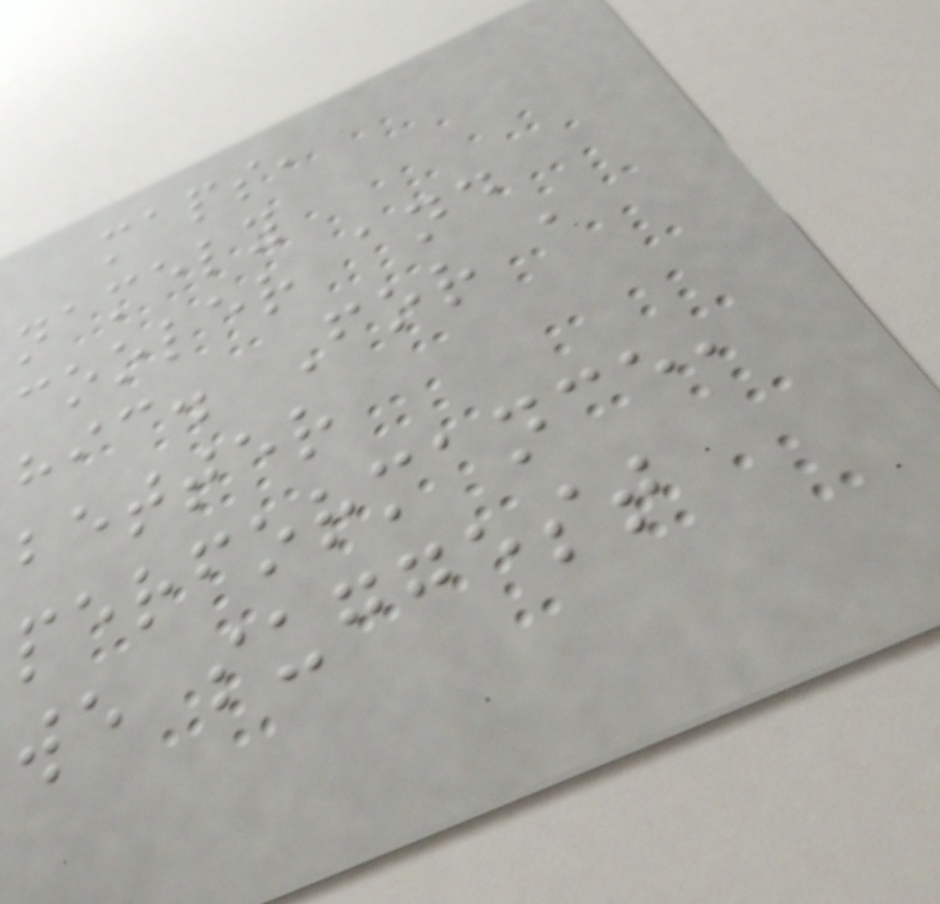maps,
namely
cooler and
hic. For a
better
performance,
we suggest
